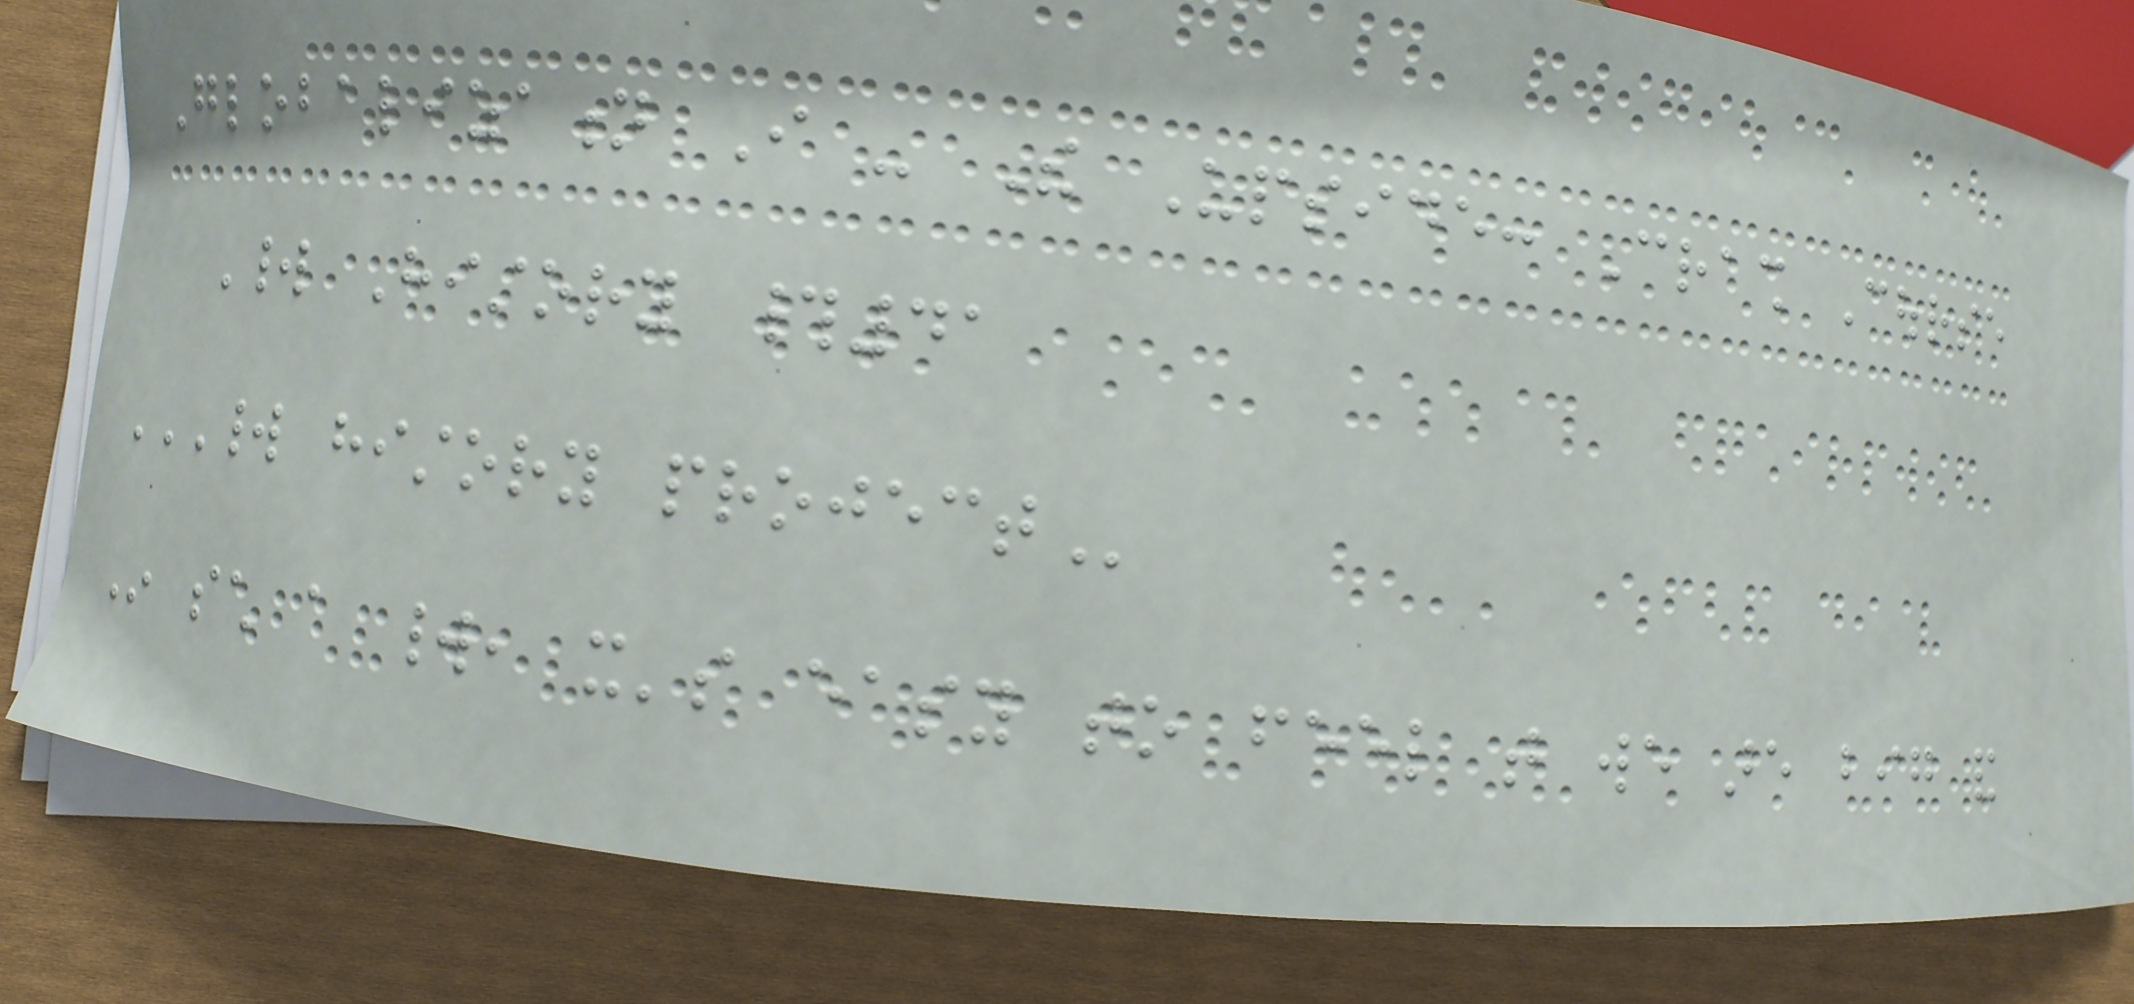Globalization I - The Upside: Crash Course
World History #41
WORLD HISTORY PROJECT
In such a world, it's easy to feel that we are big and
